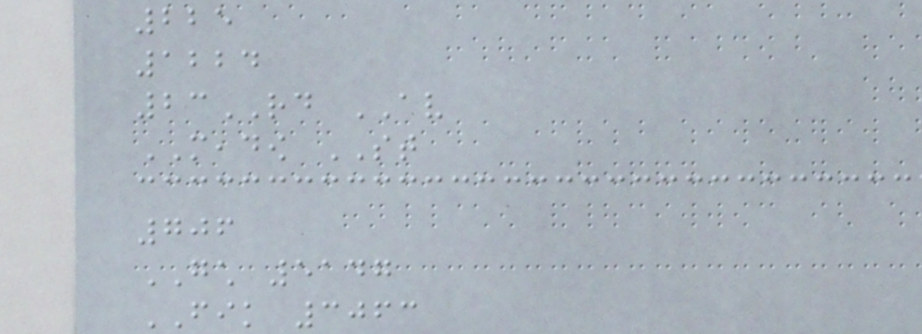225
1224
23RD AV
MEADOW ST
706
GCH 5147
FIK 3063
